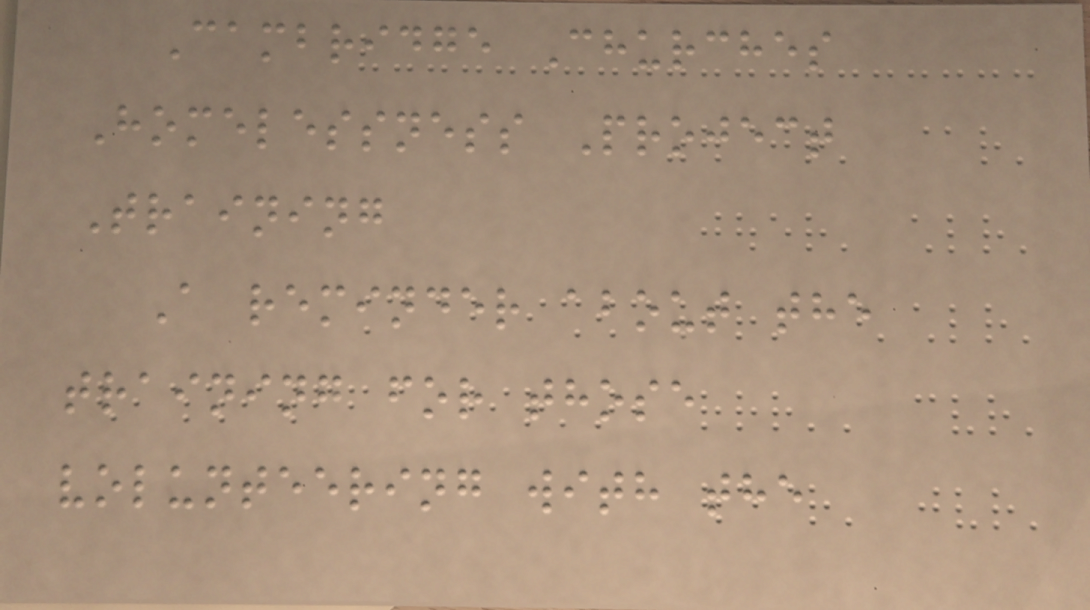Cambridge Churches
Homelessness Project
Training
A reminder about the
training for those
volunteering with the
